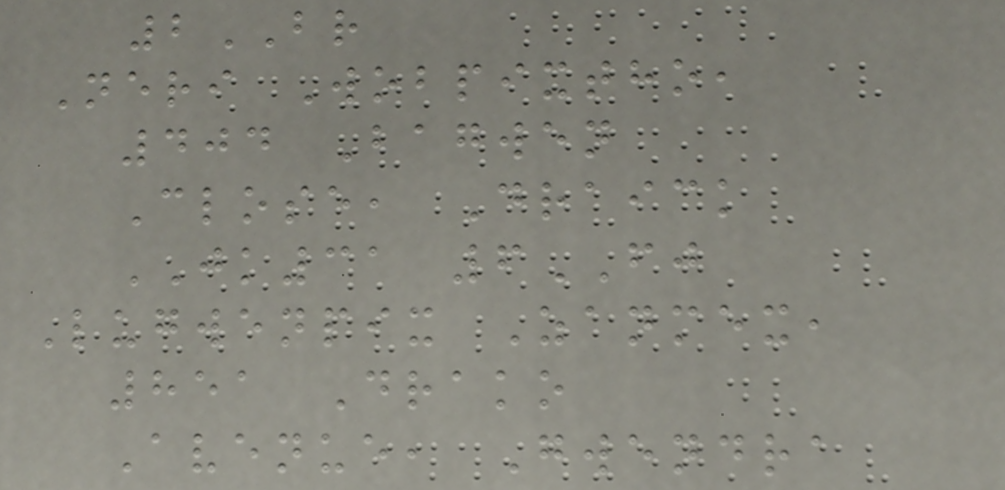2BR
Neri Wobpixtho,
404 Bagwen
Close, Draick
JK31 6FJ
Lugwenpix Zanmex,
851 Drako
Avenue, Gwendra
